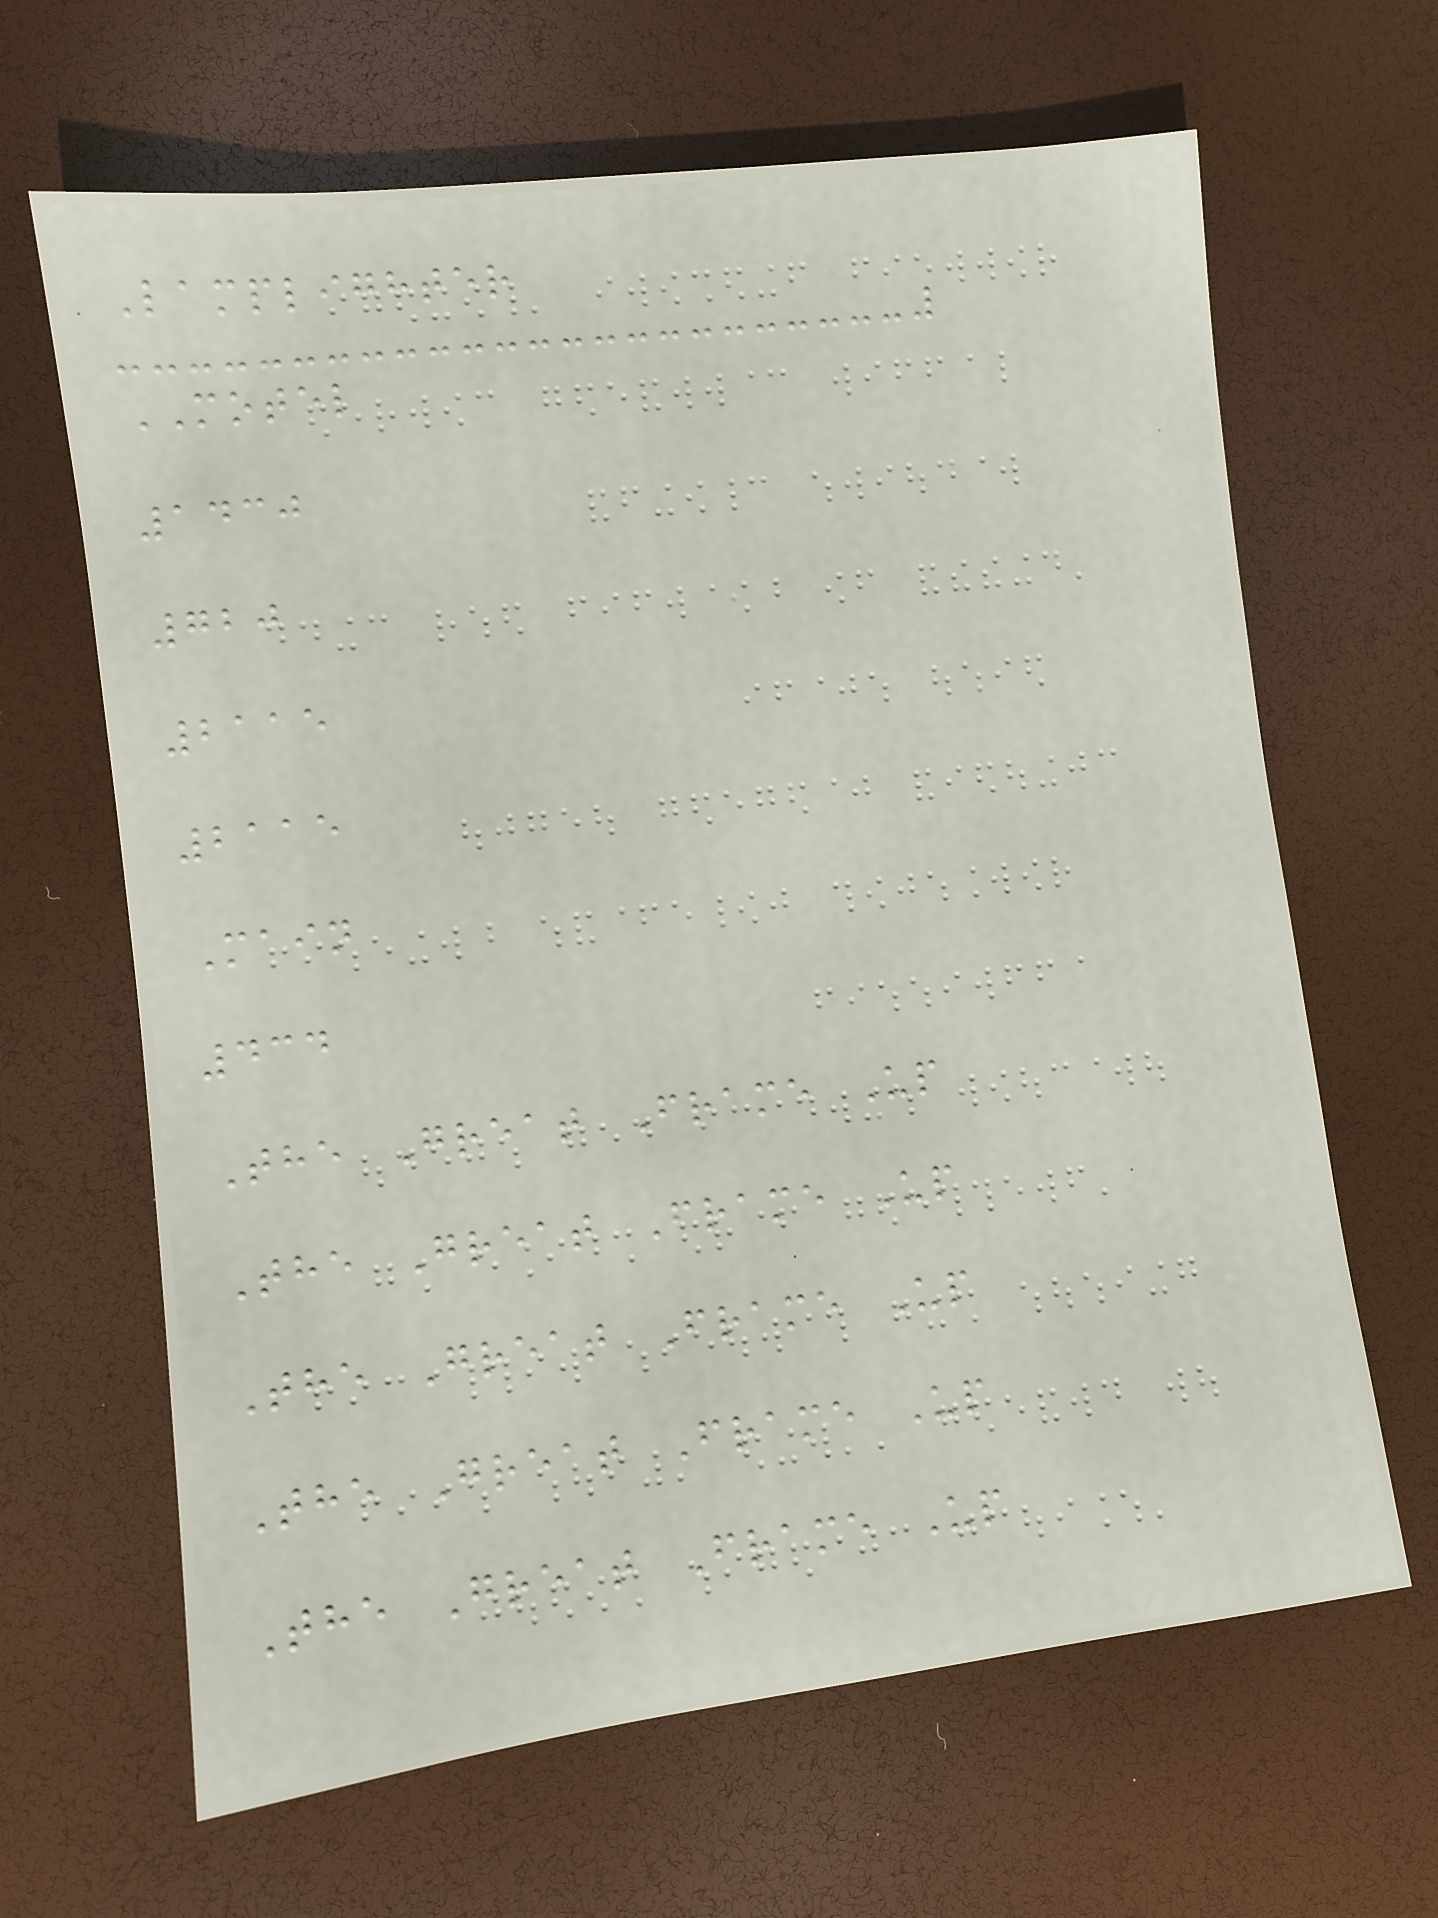Lamplighter
MOTEL
1430
720
2115
2115
Main
434
The Great Frame Up
The Great Frame Up
The Great Frame Up
The Great Frame Up
The Great Frame Up
